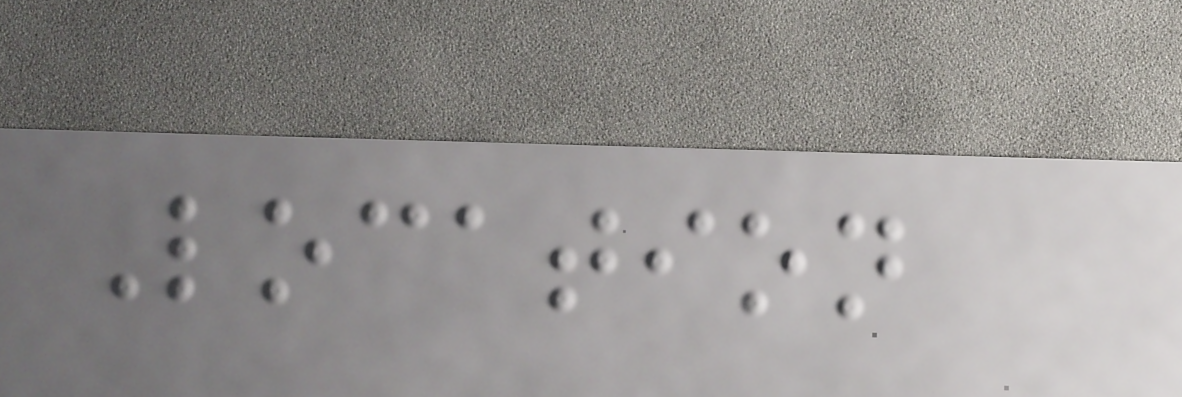Location
